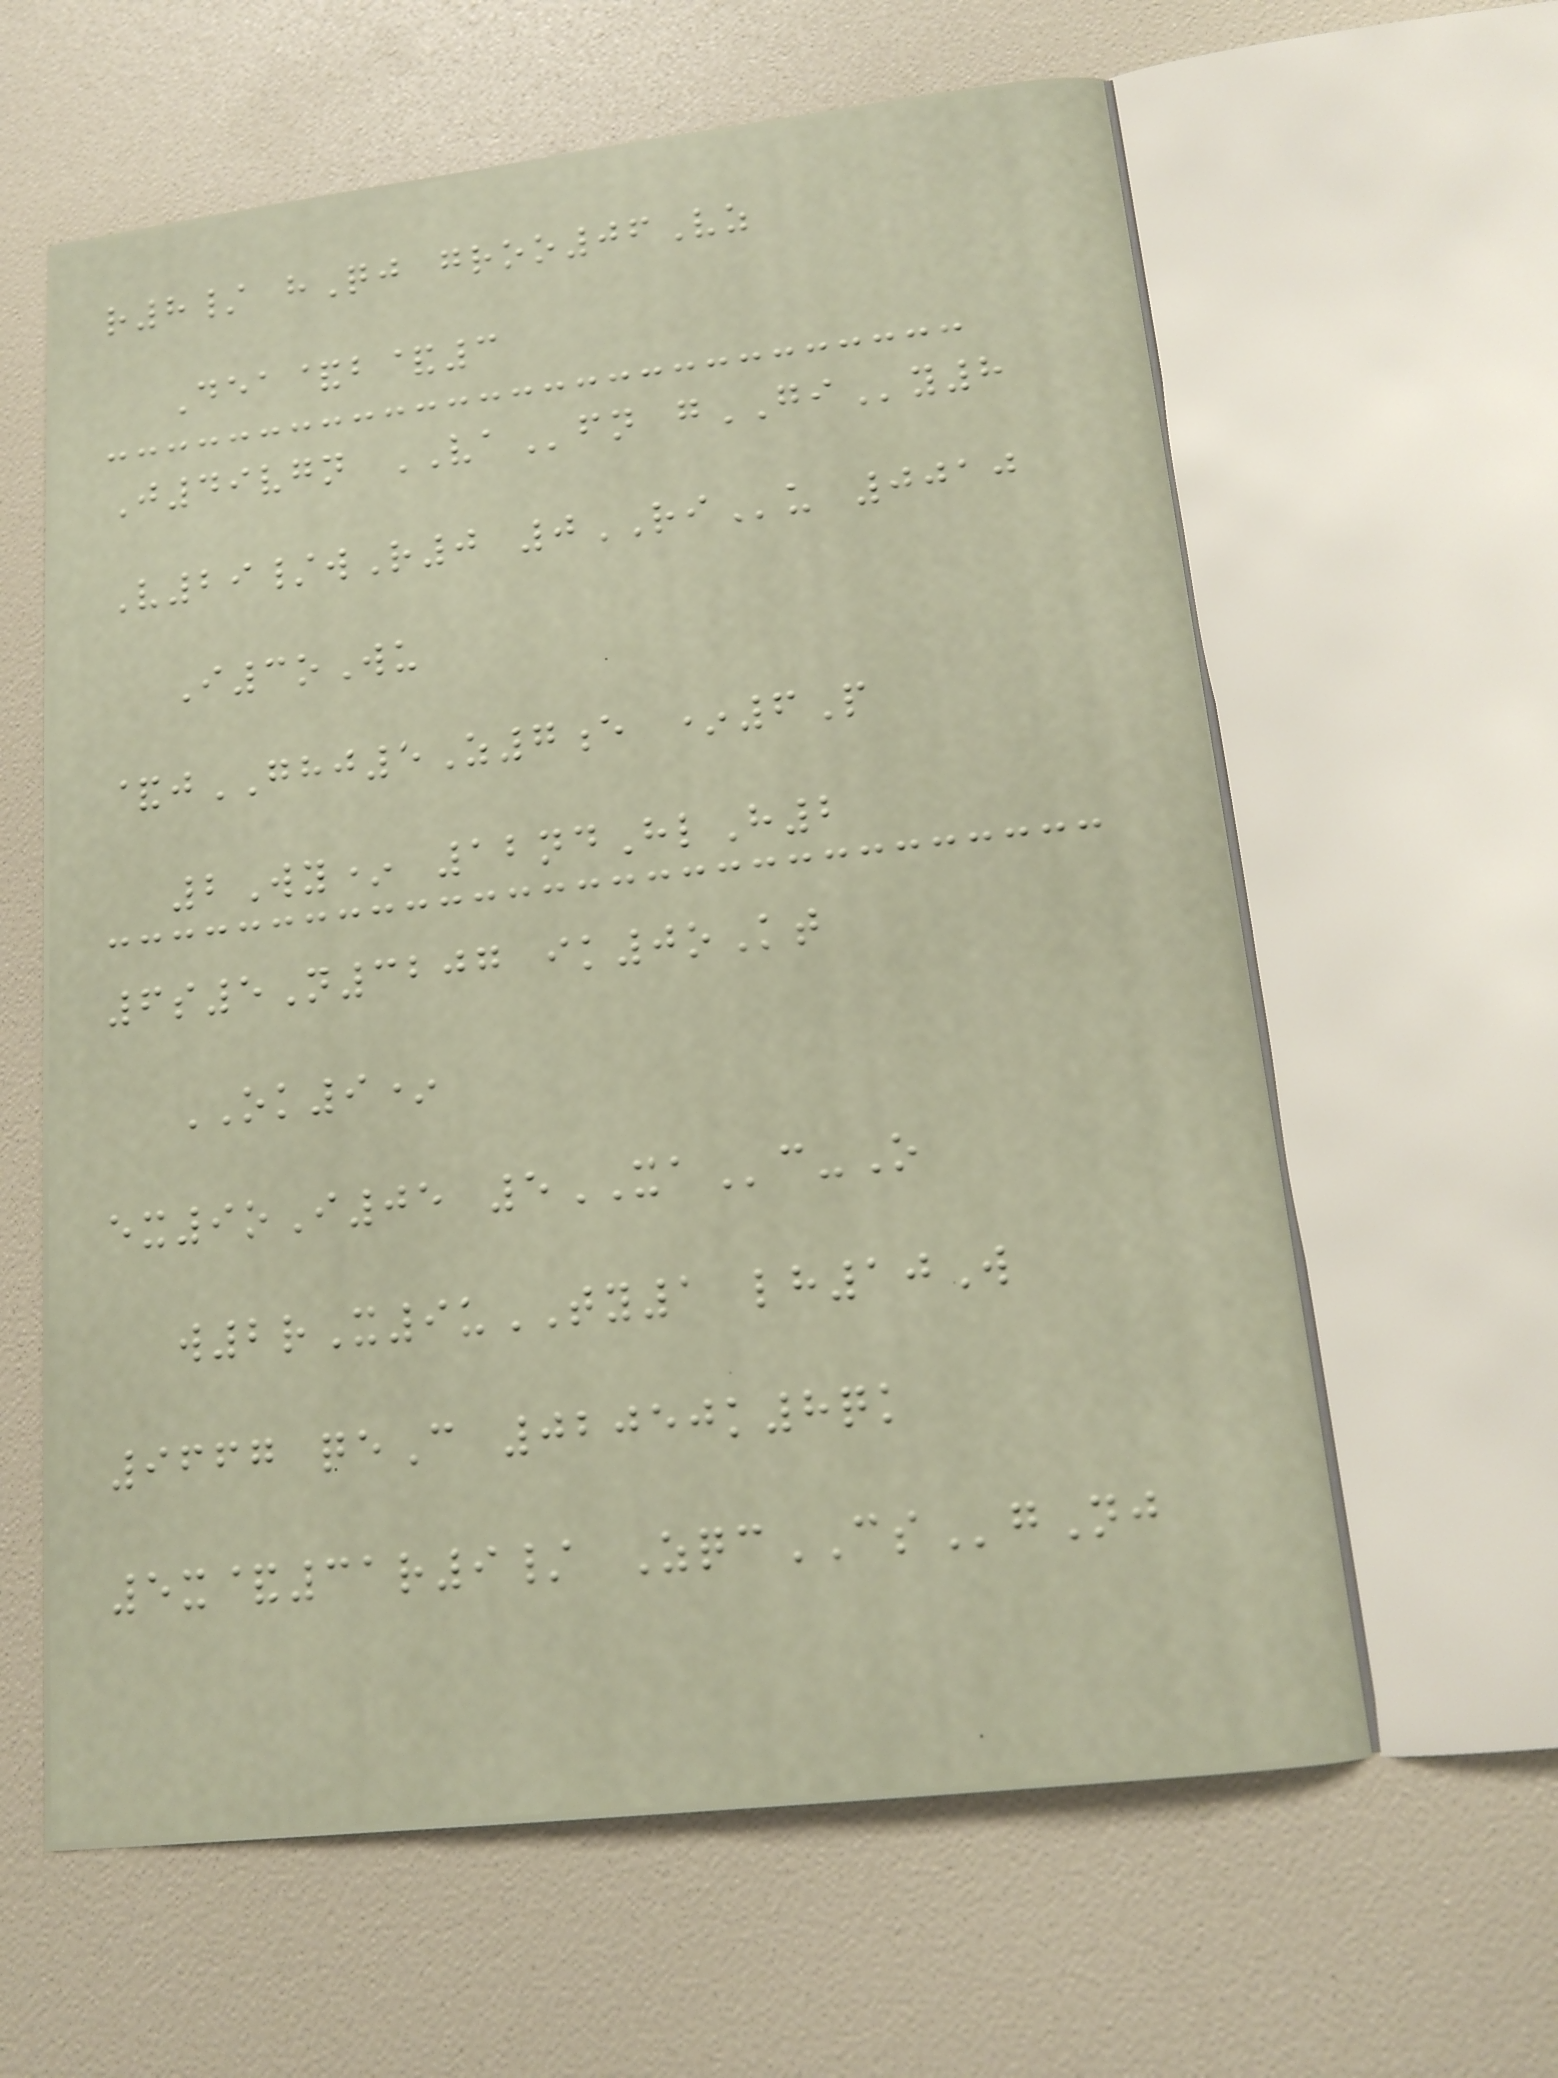r8/ hQj groo06Vz
Dea&b&3
J49vgn VAfn gGIy8
V29/wR0 0RIu 0010
I3oWu
&jGHJ5Z7e *6P
2Wy* 12ndHlH2
6s5N3207 ik0oKt
OK9*
ex9oI05 5XAc-O
w2rX9uTY1 lh10W
9667 qeC 02050k8qk
5x&31r9/ ZqcCSgNj
